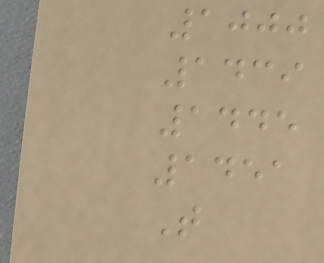1000
1439
1445
1451
T
